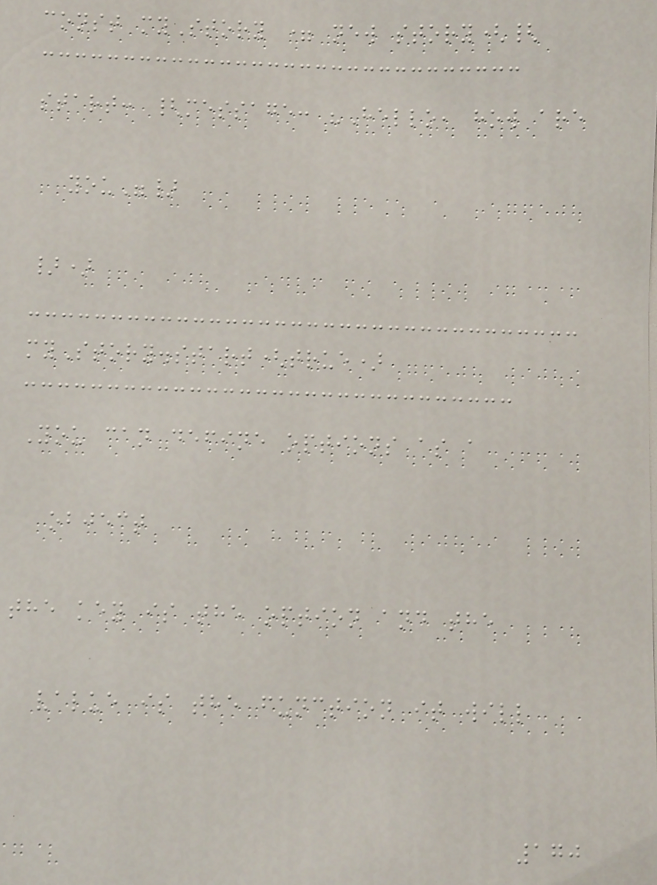const myStory = new story({
start: {message: "Hello, how are
you"}
})
myStory.start(true)
You can define options as a
object
the key is the option and the
value is the function it will
170
